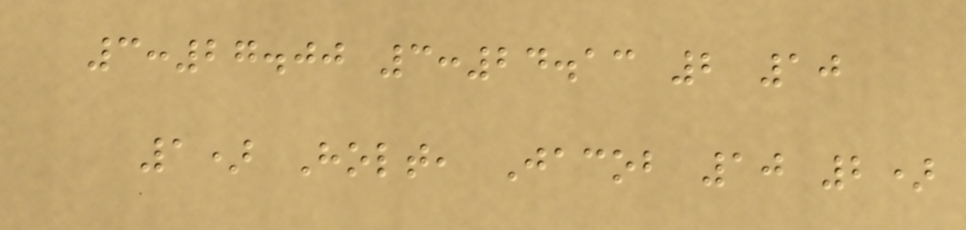3:27.00 3:24.13 2 10
1) Holt, Jacob 10 2)
